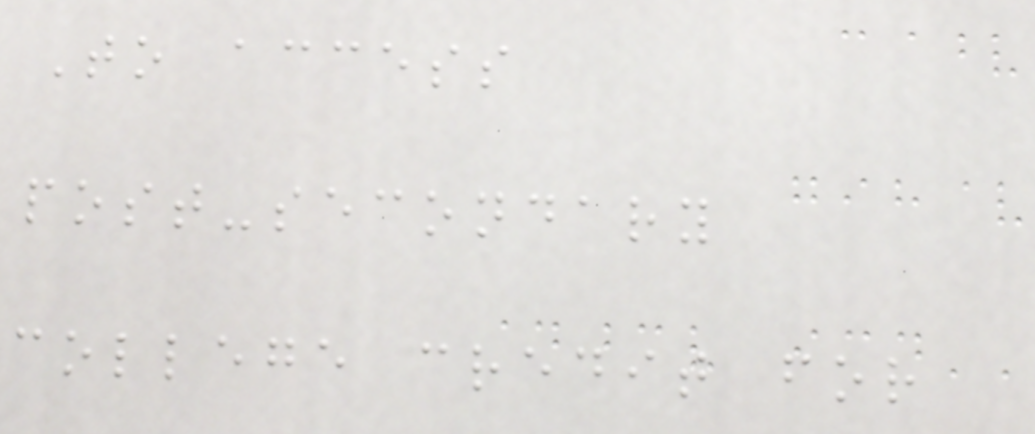To access
post-secondary
college credit for
